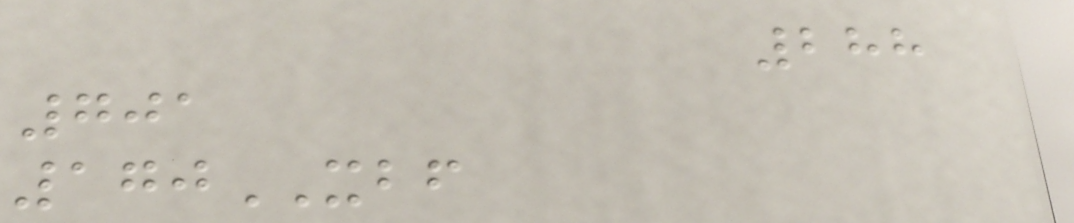288
701
170XBF
